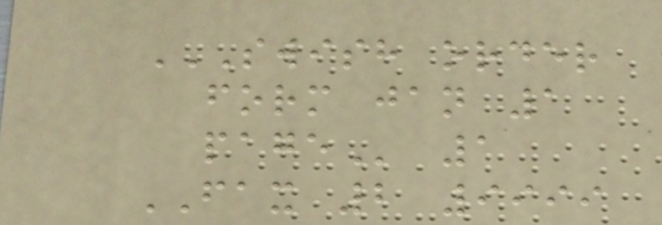SWISH ORDER
FORM JAN 1
PAGE 1
FAX 2 9999
